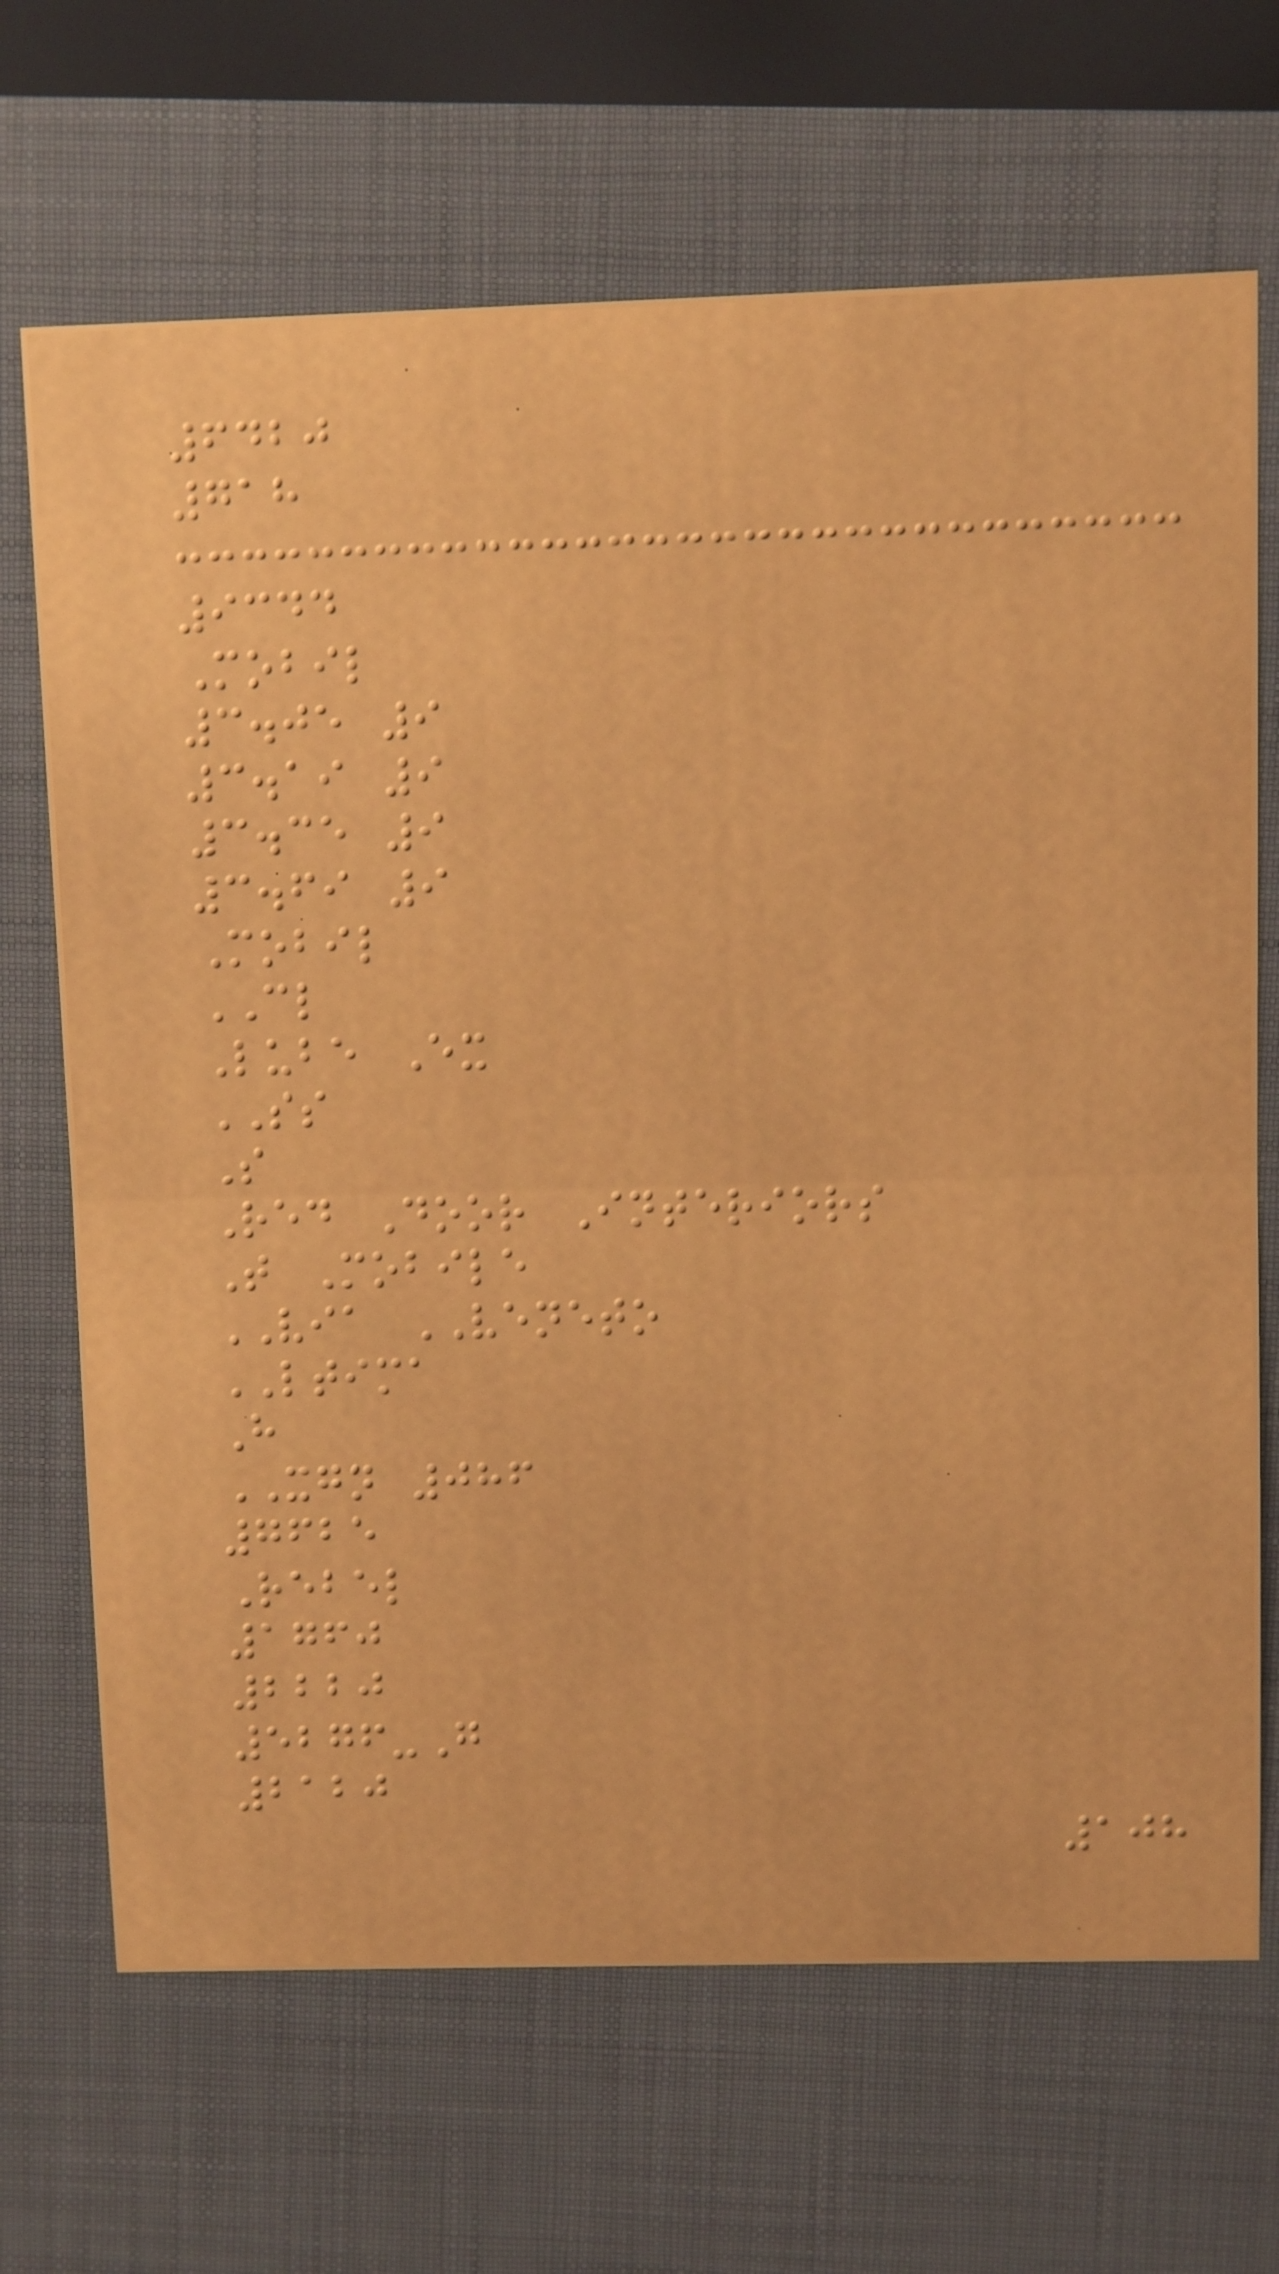6420
718
9344
Mobil
3.05 9
3.19 9
3.35 9
3.69 9
Mobil
CL
Lube Ex
SS
S
Red Door Interiors
T Mobile
VIA VENETO
LTIMA
H
XGN 086
7625
Rebel
1760
2220
5276-G
2120
108
